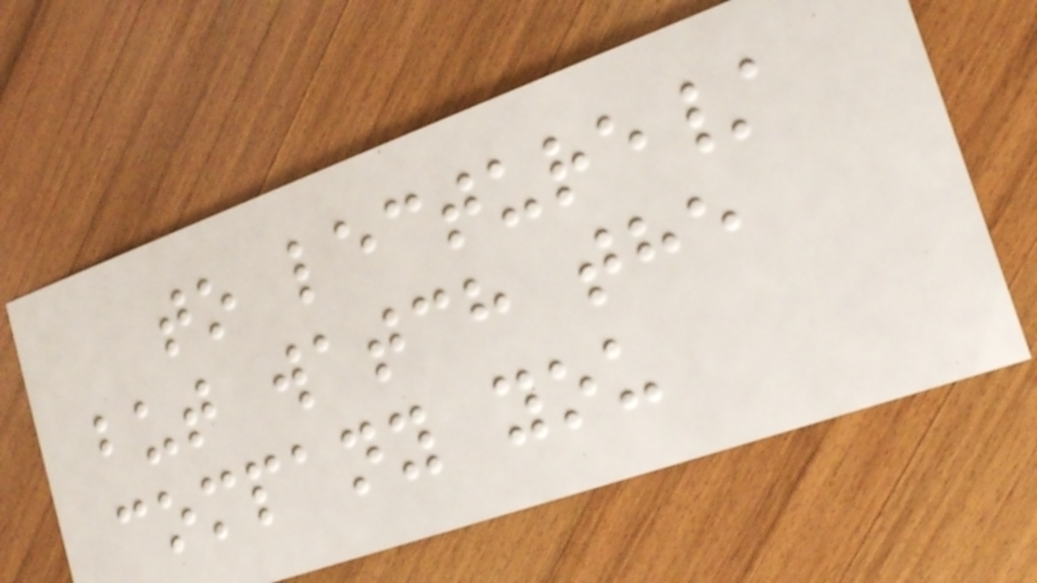to lecture/
but watch the
company you
